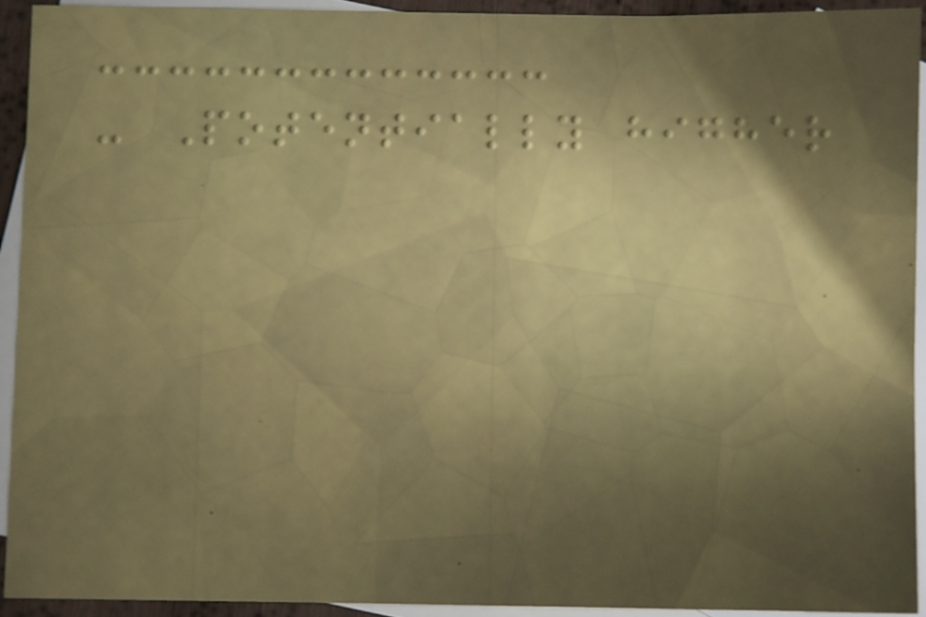- Potentially higher
